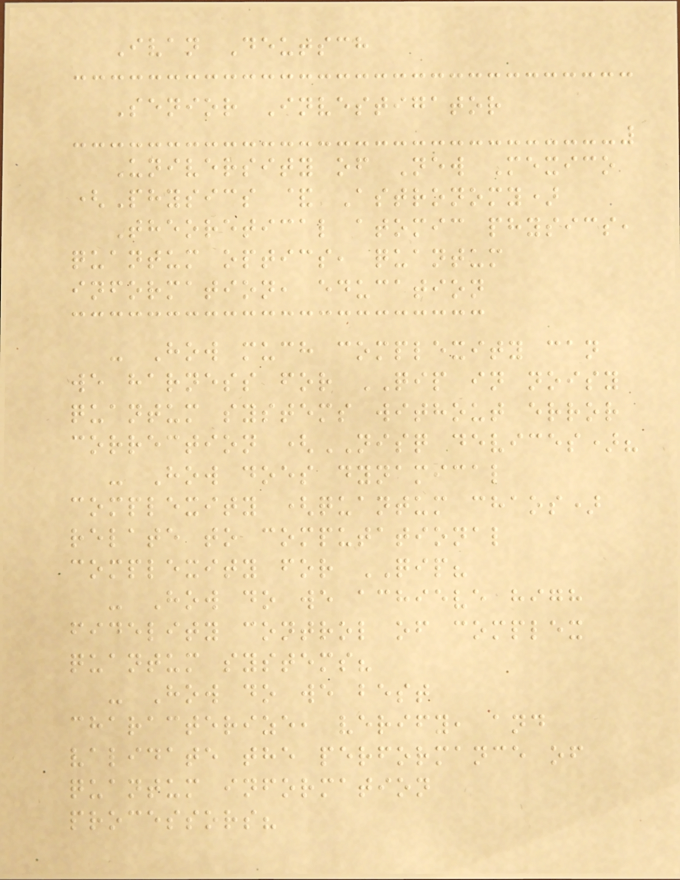Ivan Deutsch
Senior Investigator
University of New Mexico
(Physics & Astronomy)
Theoretical atomic physics,
quantum optics, quantum
information, education
- How much complexity can
we harness for QIP in noisy
quantum systems without error
correction (NISQ devices)?
- How does dynamical
complexity (quantum chaos)
relate to computational
complexity for QIP?
- How do we achieve high
fidelity control of complex
quantum systems?
- How do we best
characterize, verify, and
validate the performance of
quantum information
processors?
